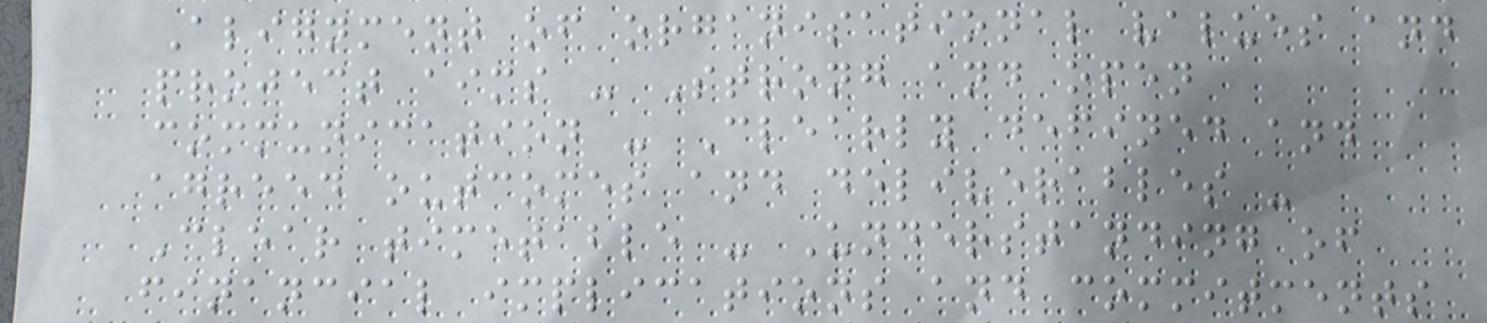Alignment of organisational values and
project aims - Strong and open
communication - Clearly defined and
agreed outcomes and deliverables -
Clear timetable - Understanding of
financial implications and commitments
